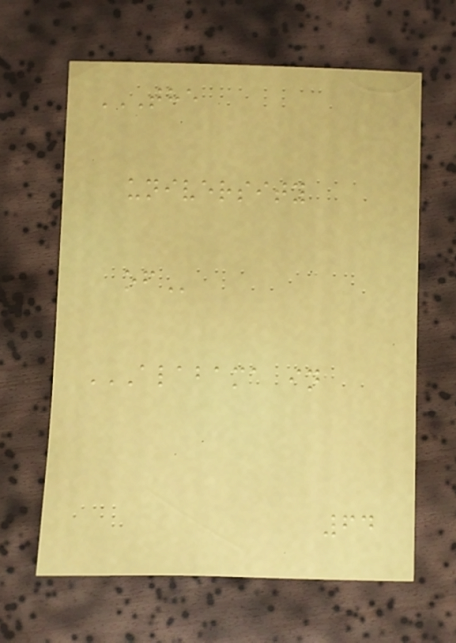THE
UNIVERSITY
OF
ALABAMA IN
64
